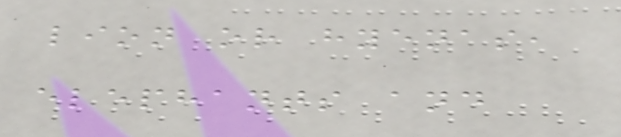lion or hyenas,
elephants and
